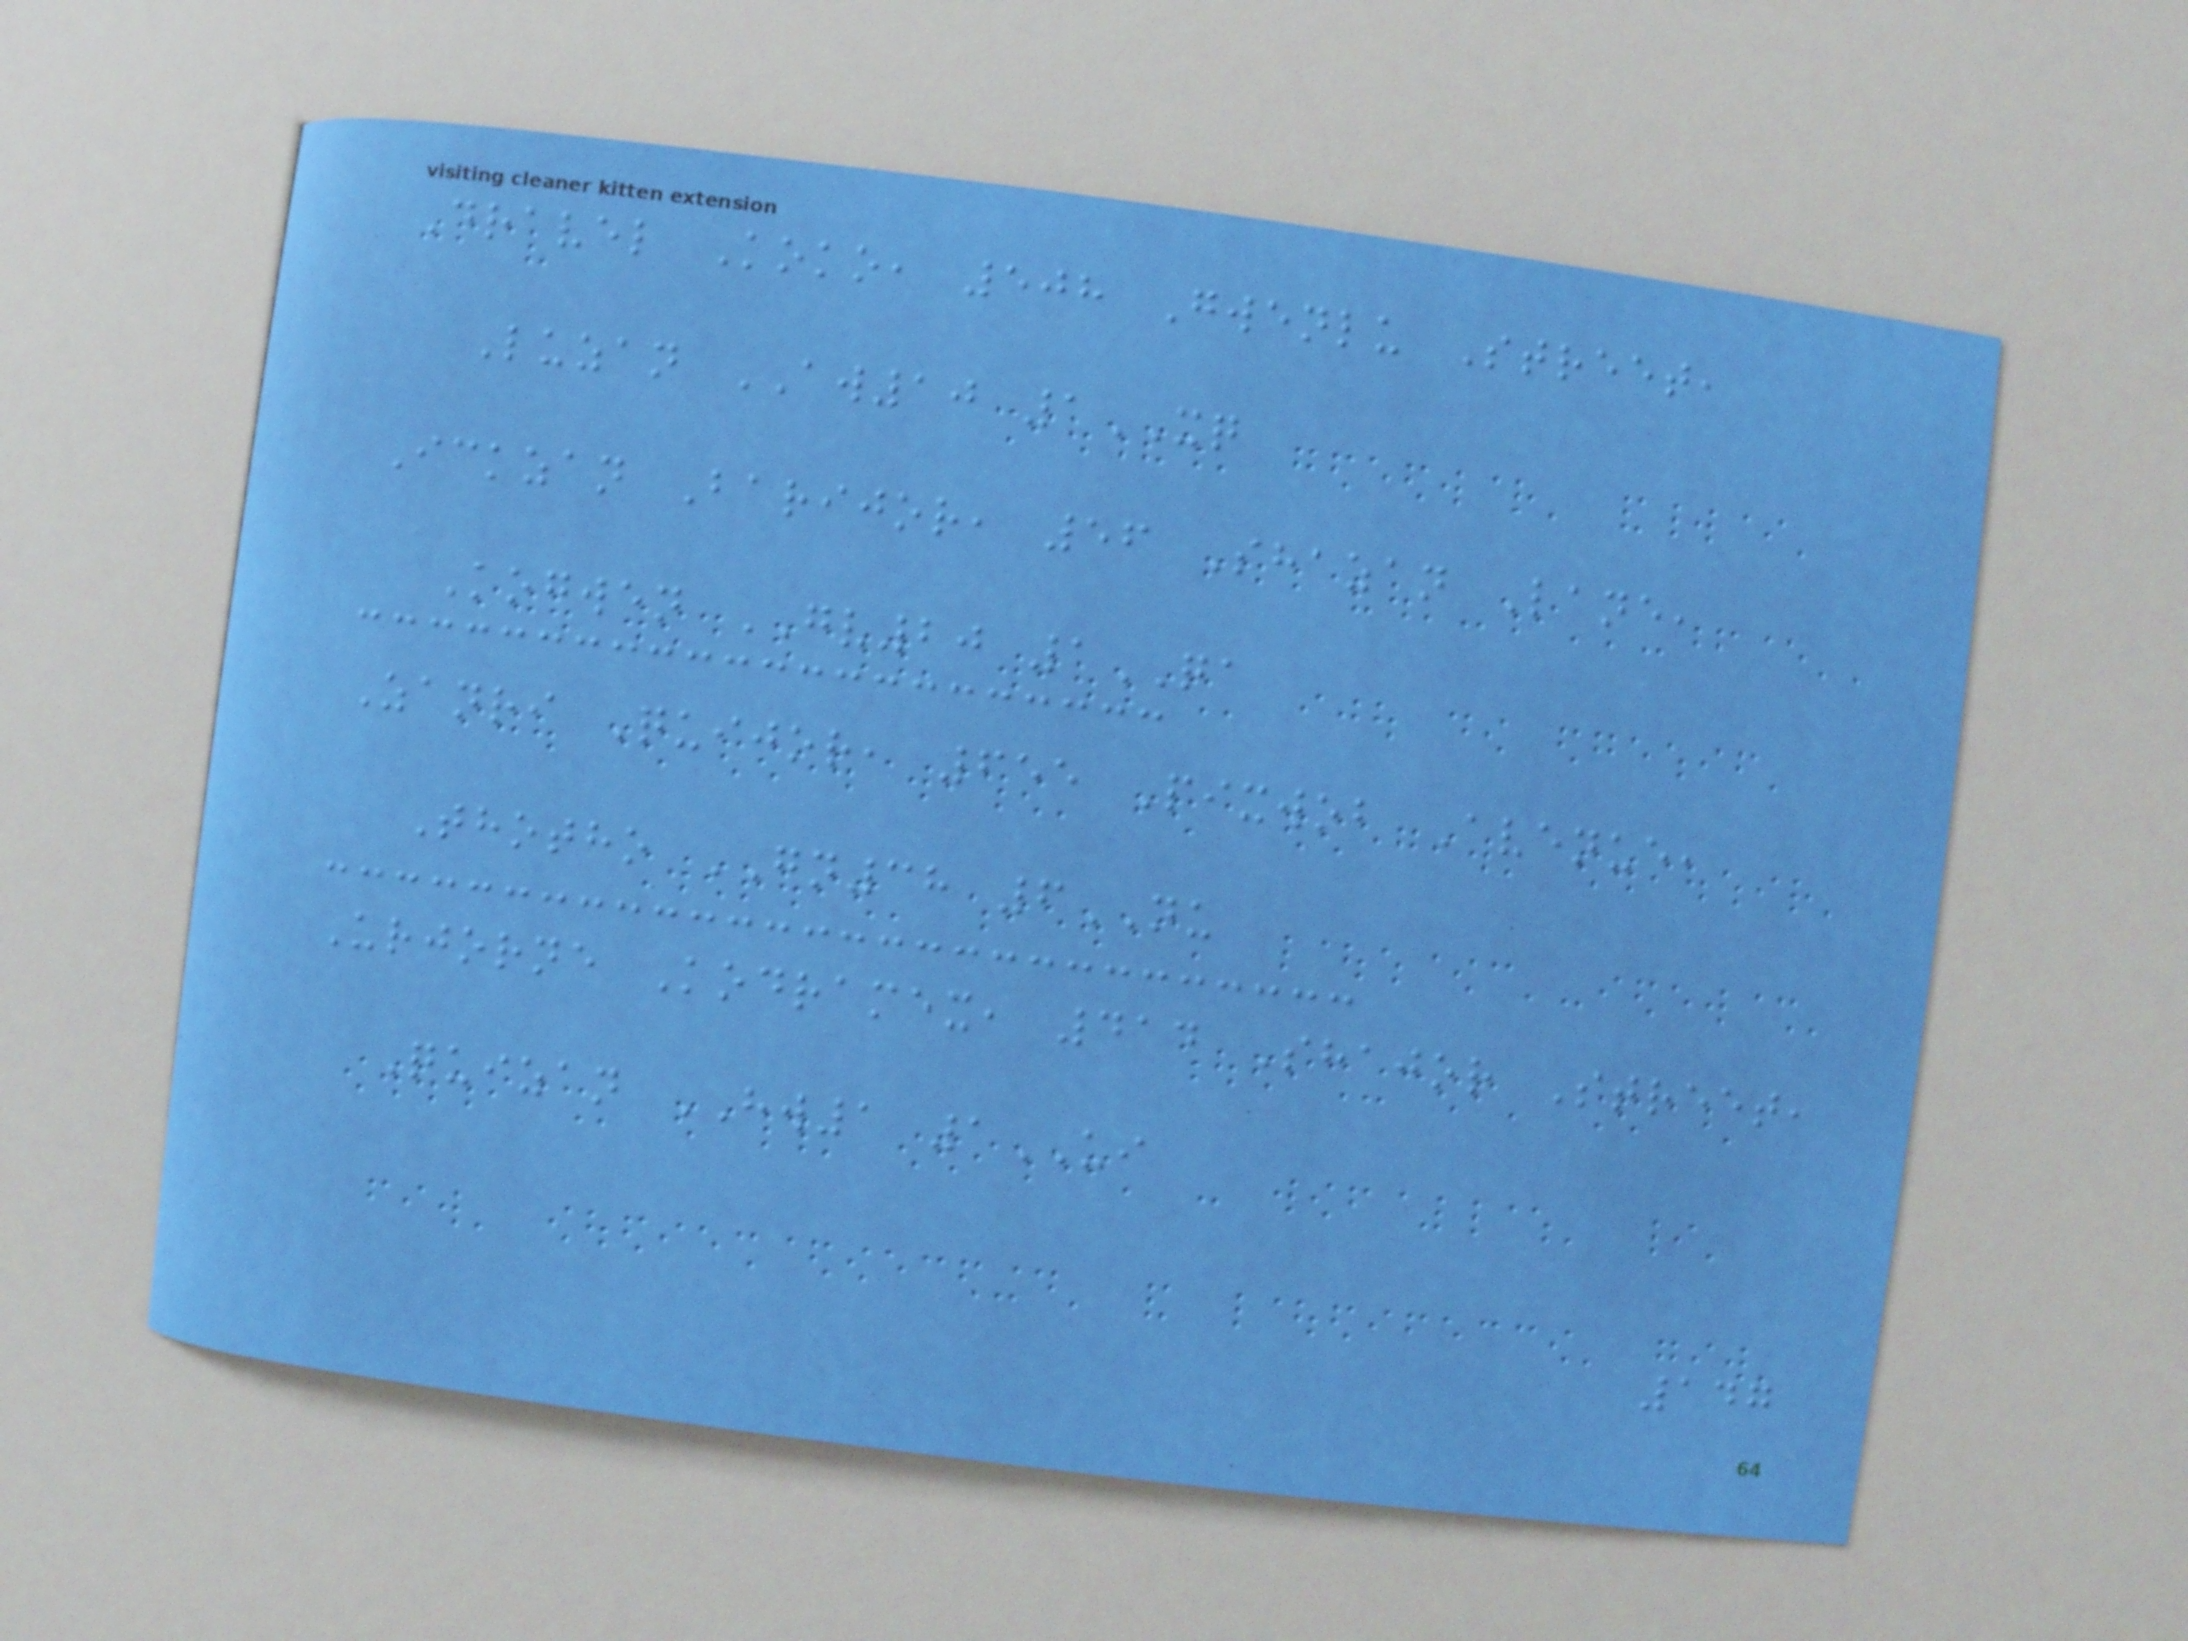Dravel Koko, 508 Gwenlu Street,
Luzan AW10 1XQ
Ickzan Barijor, 56 Shazan Lane,
Kogwen GV20 1QA
Zanri Quijor, 655 Pixwob Avenue,
Thotho GN38 6NU
Urjorne Kodramex, 414 Shajor Street,
Quizan HW1 1UI
147
